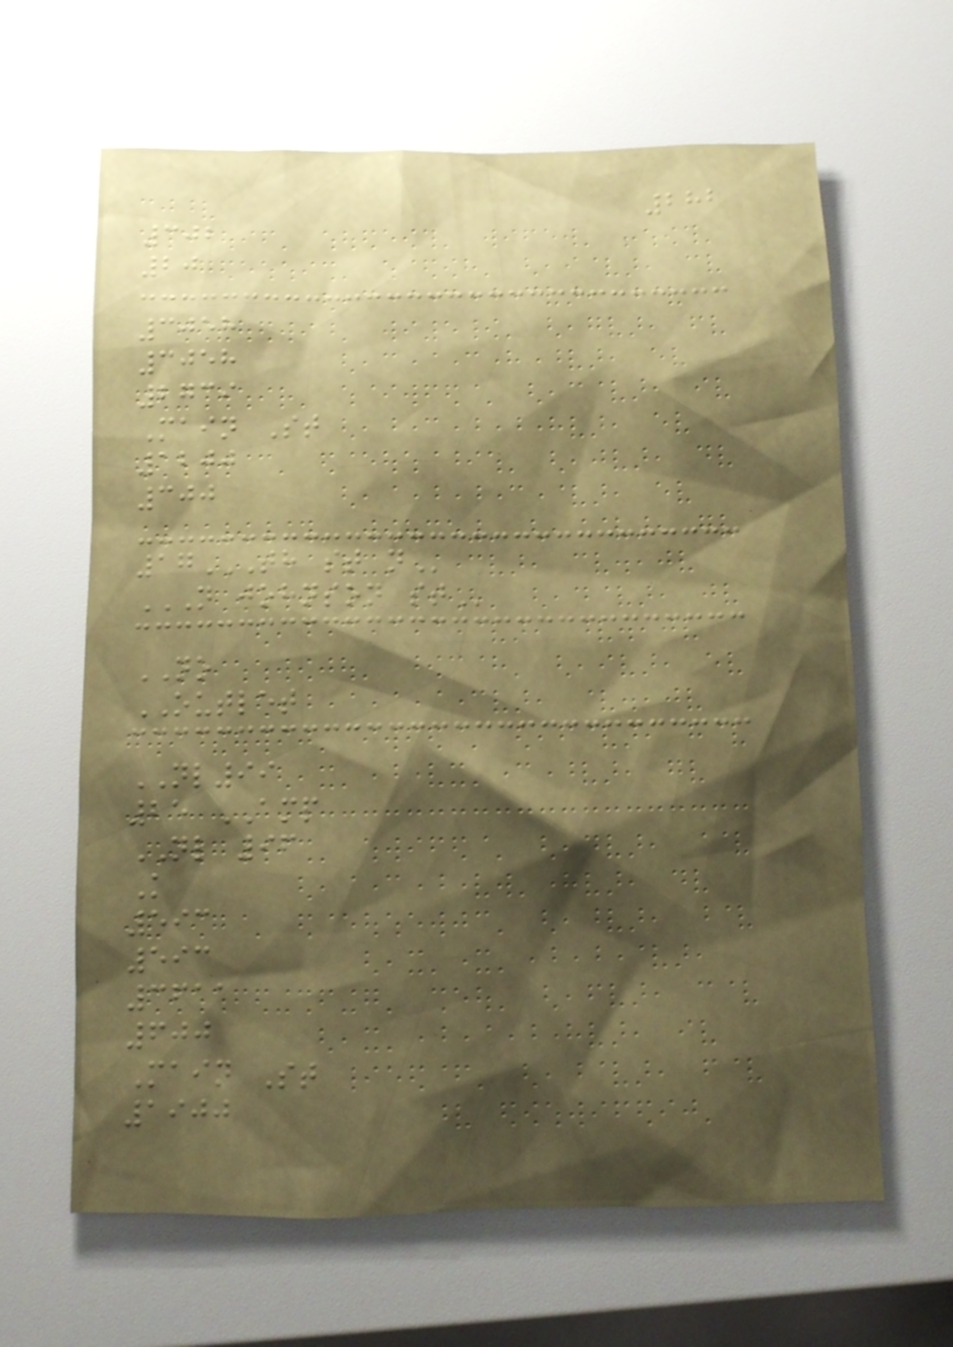282
302
20
3058
3058
2739
Main St
1200
300
17TH ST N
N JOHNSON ST
NO
OUTLET
NL99
25 AMP
NL 96
K
593
593
3611
600
Main St
1900
